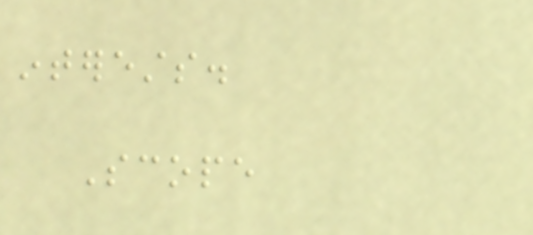interests.
Scope
